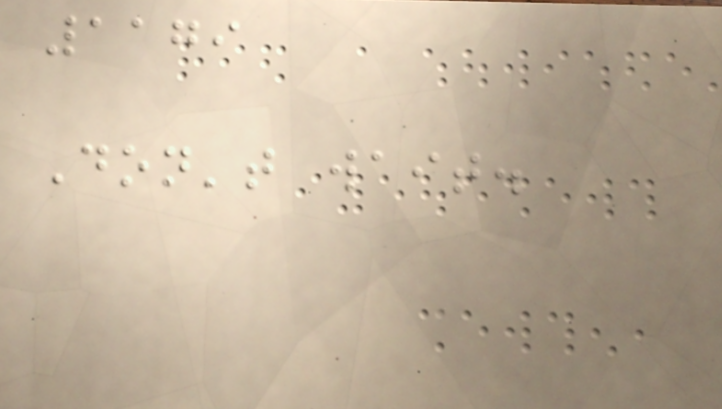1179
Don't wait.
